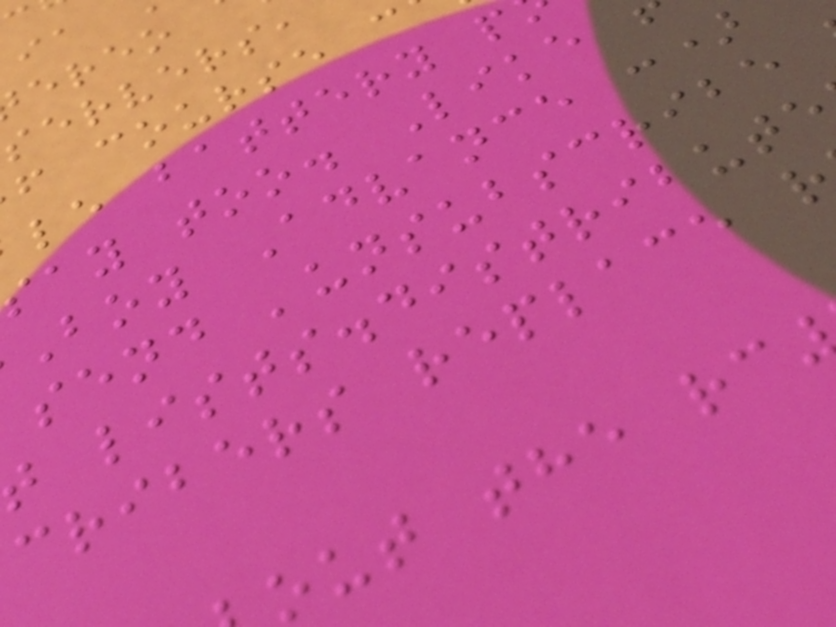servers,
f course c
le battery p
ay too. Like
Boy Advance :)
send 'unsubscribe
lists.distribute
cribers replace r
out the rc
